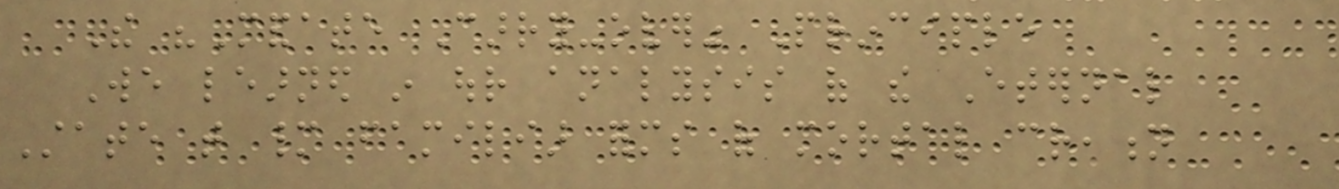The "Mandate Carry-over" Principle
We learned in our analysis of the Eternal
State that many familiar forms of mortal creation
